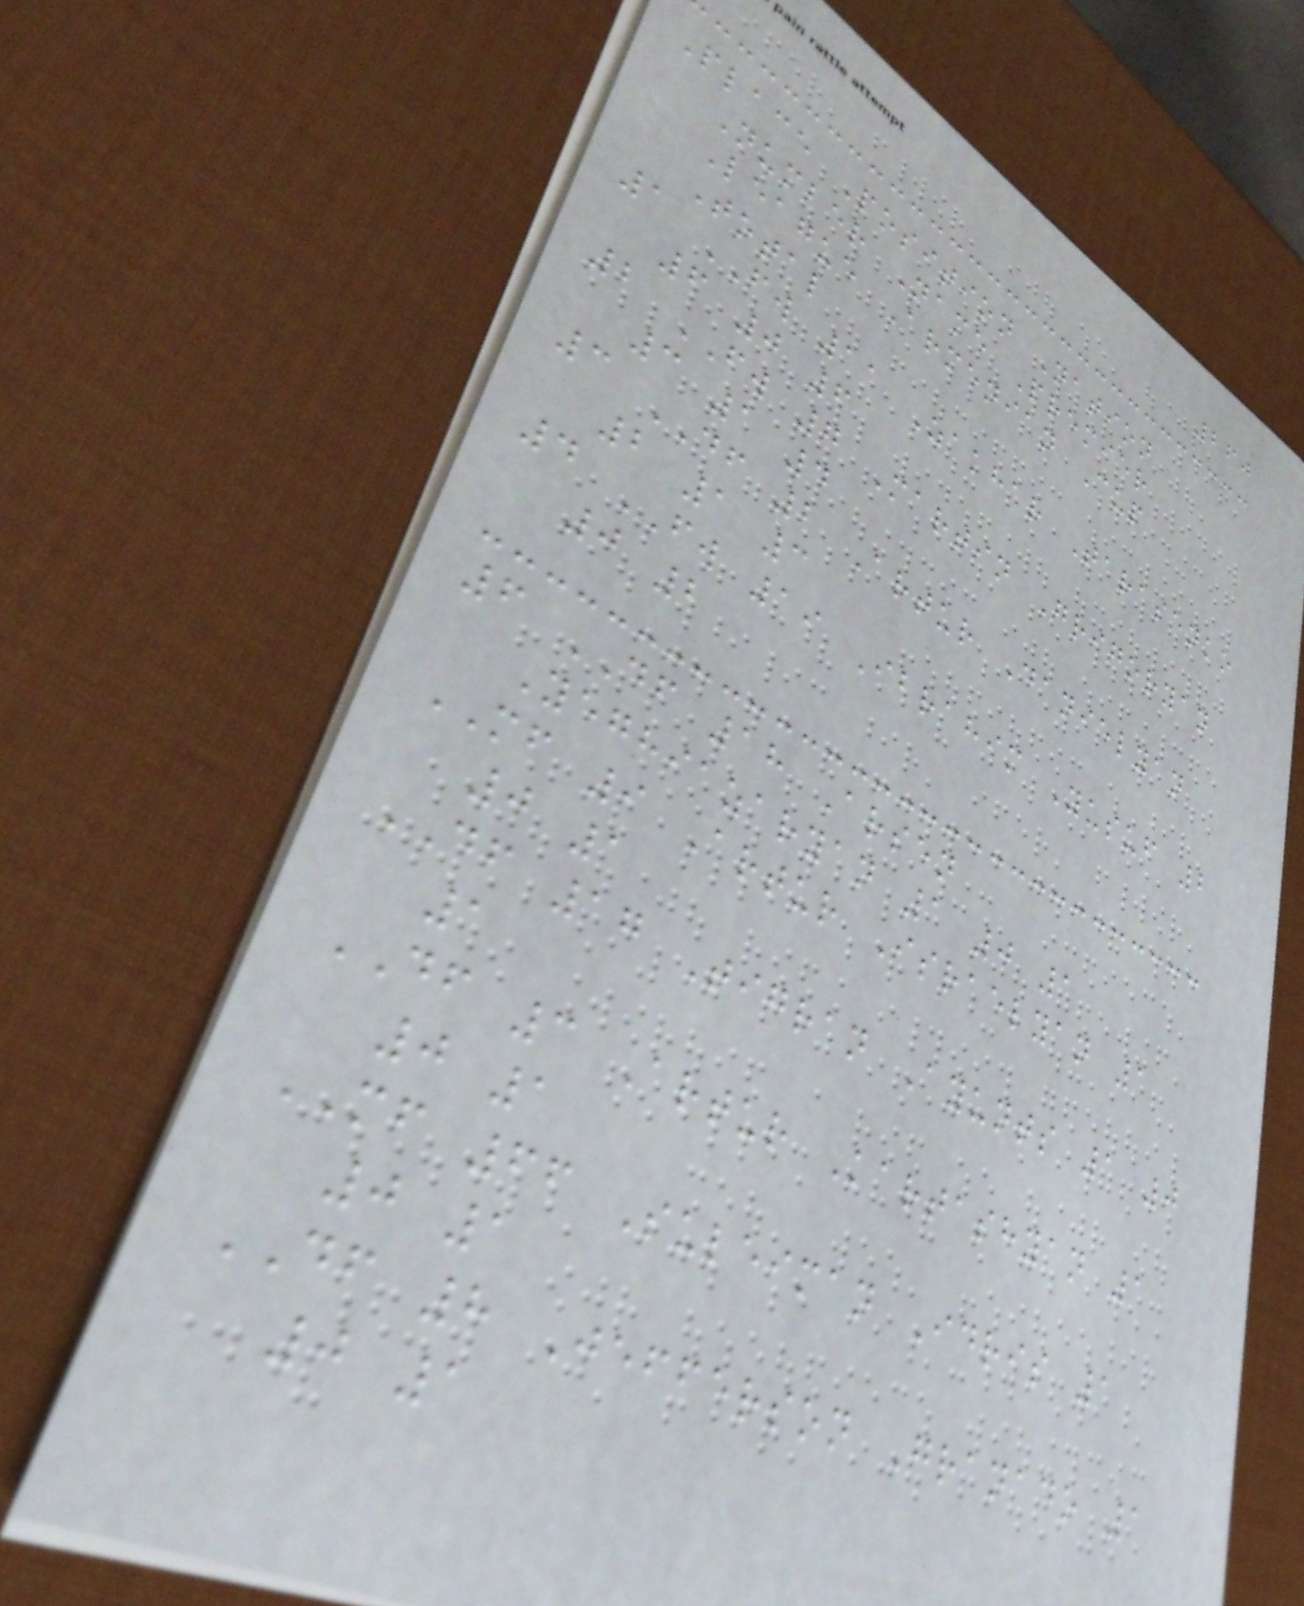260
Place Position Nation
Number Name Premier
League Armenian Cup
Total
1 FW 11 Zakhar Tarasenko
6 0 6
2 FW 7 Martin Grigoryan
3 1 4
3 DF 2 Artur Danielyan
2 1 3
4 FW 19 Ibrahim Yusuf 2
0 2
6 DF 18 Arsen
Yeghiazaryan 1 0 1
MF 9 Artur Israelyan 1
0 1
DF 17 Tigran Ayunts 1 0
1
DF 3 Artur Kartashyan 1
0 1
MF 66 Suleiman Idris 1
0 1
DF 8 Jefferson Granado 1
0 1
